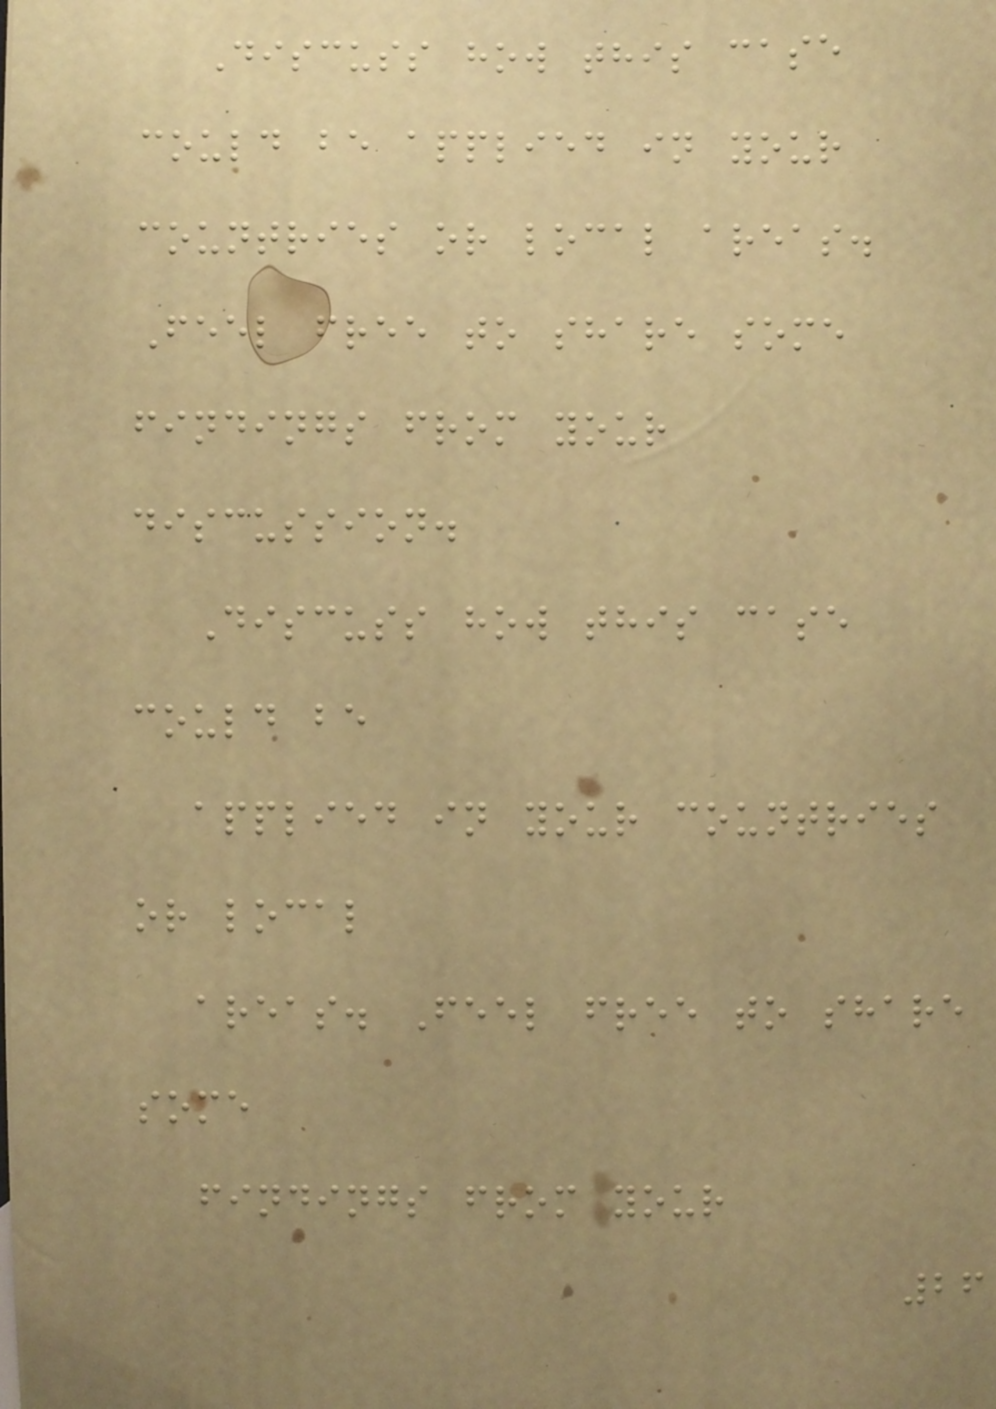Discuss how this case
could be applied in your
countries or local areas.
Feel free to share some
findings from your
discussion.
Discuss how this case
could be
applied in your countries
or local
areas. Feel free to share
some
findings from your
26
